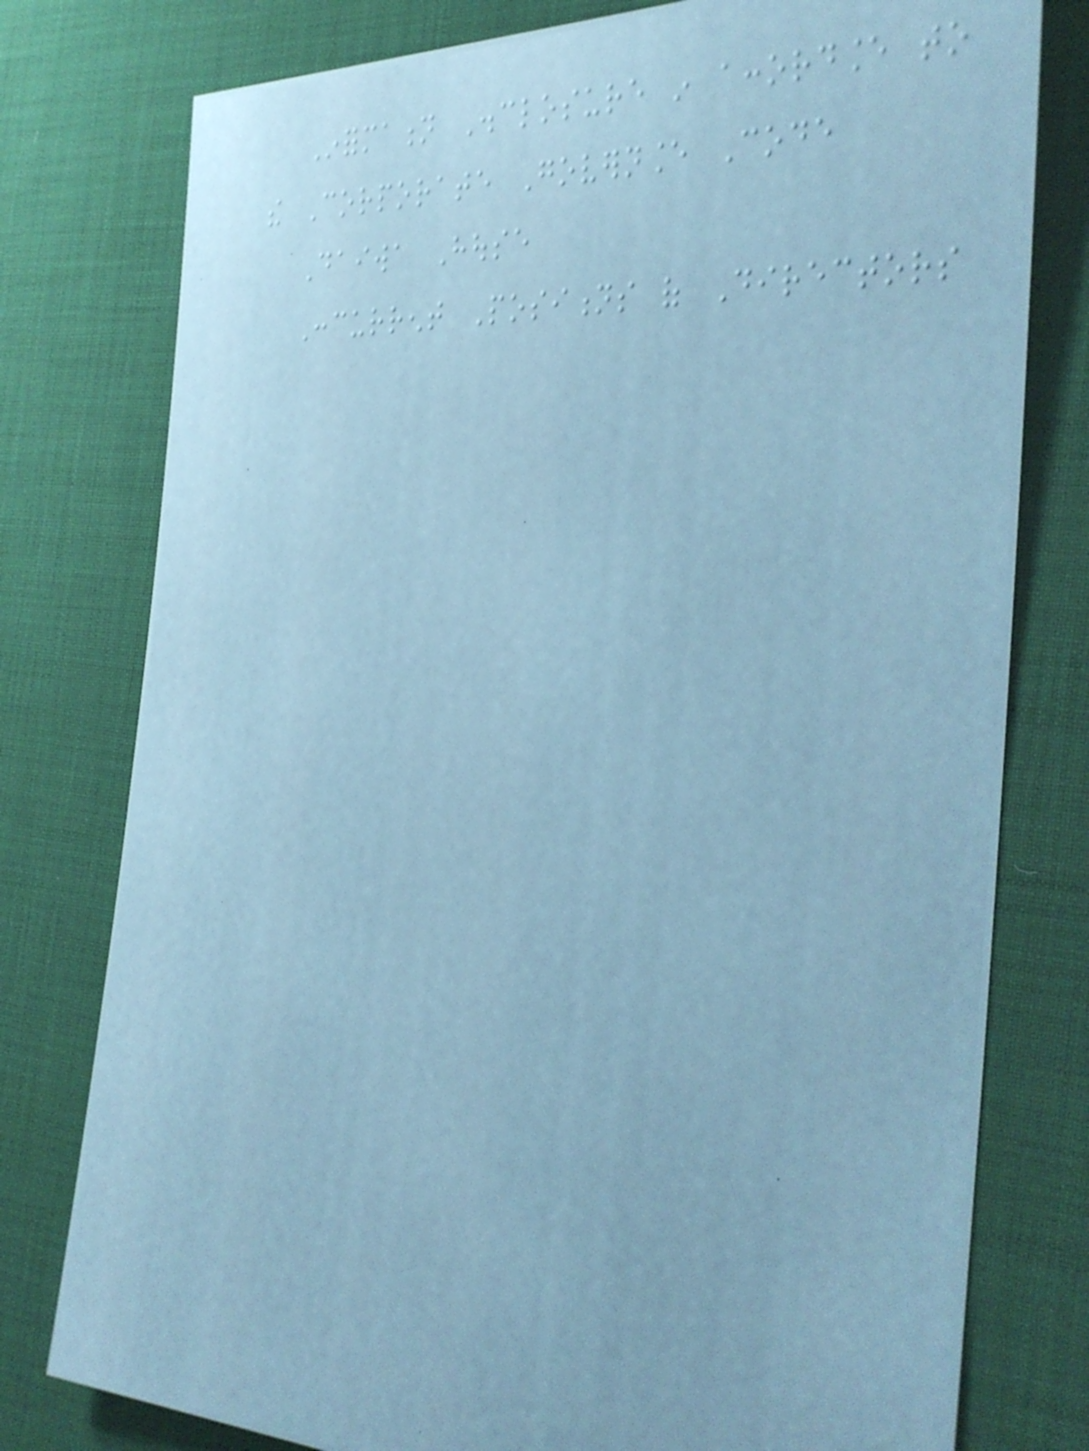Information Disclosure in accordance to
the Corporate Governance Code
Daiwa House
Concurrent Positions of Directors
